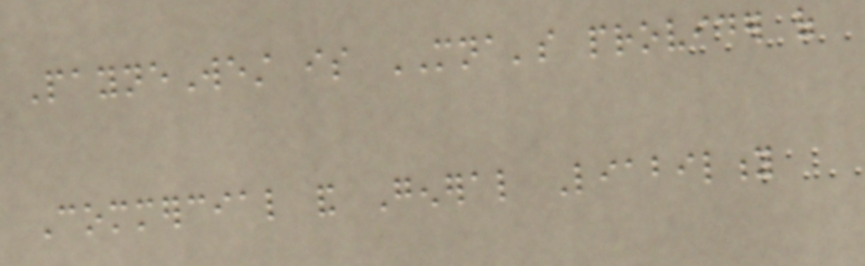PayneWest is MNA's provider of
Commercial and General Liability
